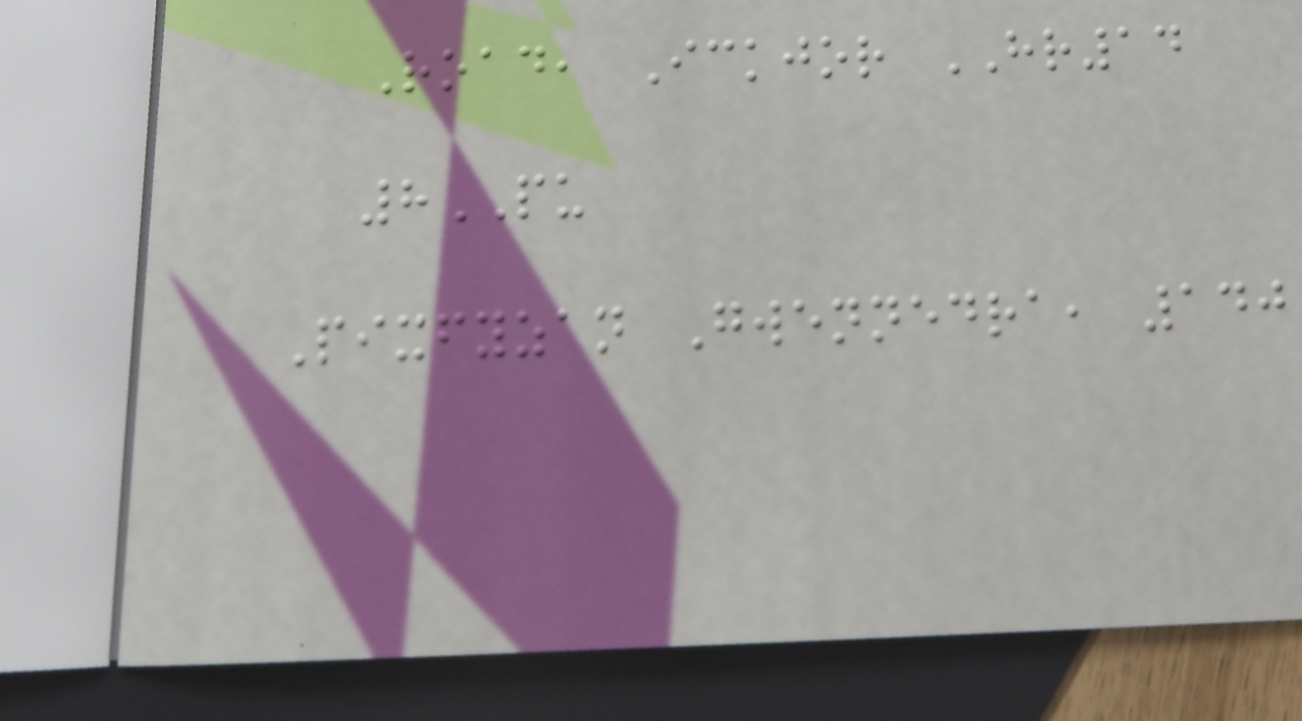Road, Ickjor HR14
8PU
Pixfyzan Gwennedra, 140
